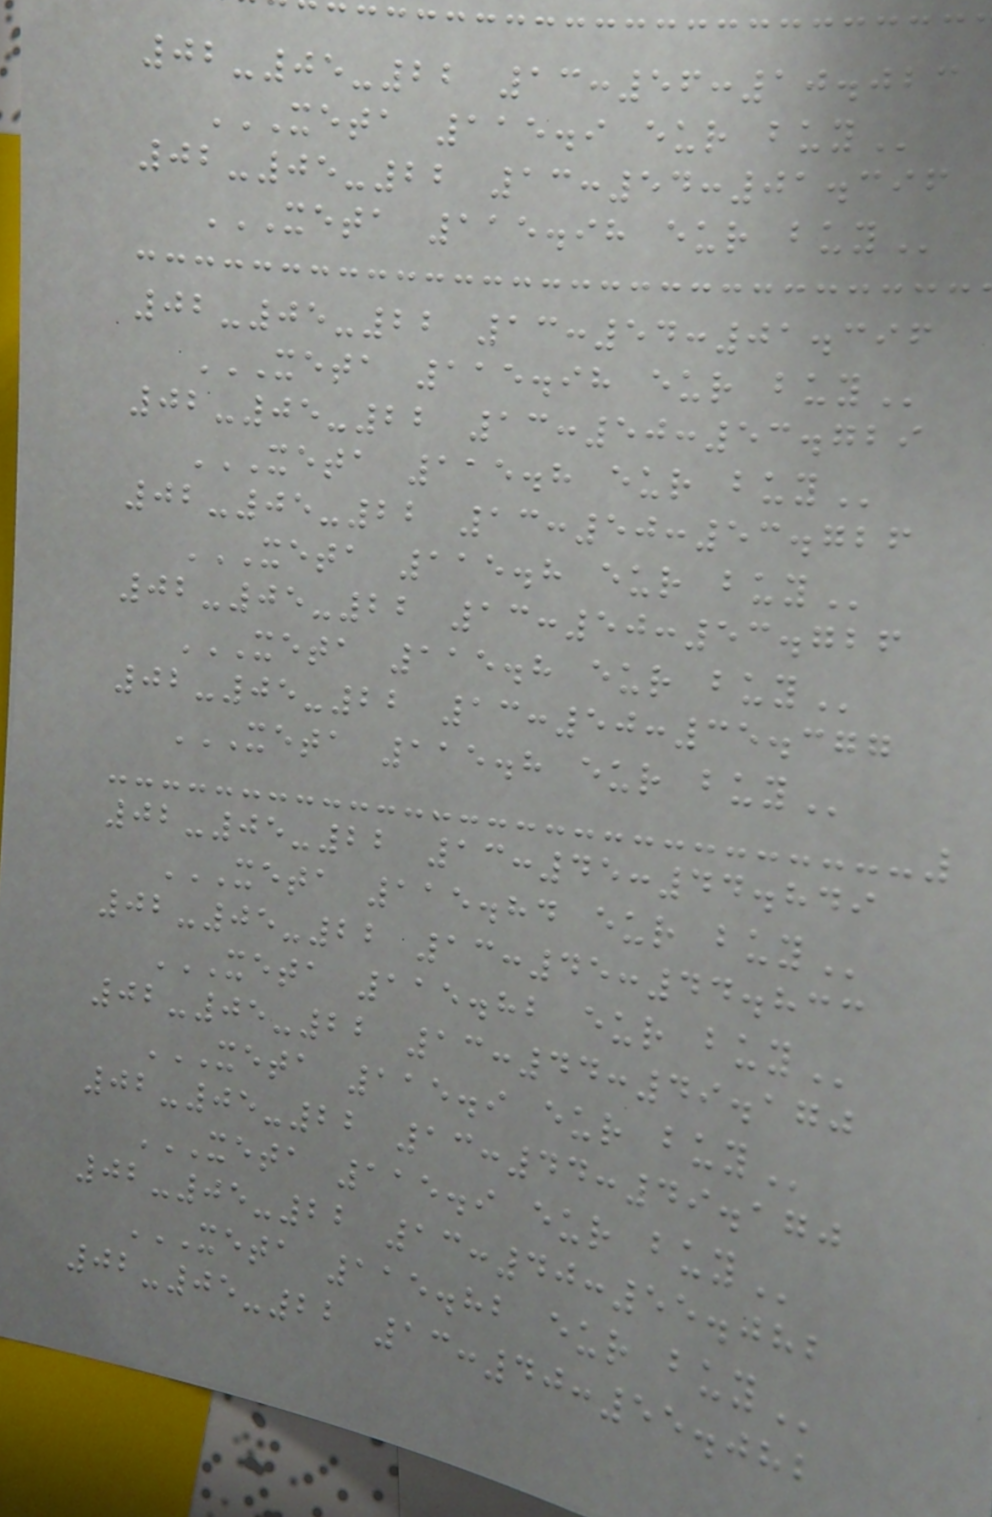02-05-22 13:56:10.023
XETA 115.9 EUR BUY
02-05-22 13:54:01.396
XETA 115.98 EUR BUY
02-05-22 13:54:01.396
XETA 115.98 EUR BUY
02-05-22 13:50:53.729
XETA 115.8 EUR BUY
02-05-22 13:50:53.726
XETA 115.8 EUR BUY
02-05-22 13:50:53.726
XETA 115.8 EUR BUY
02-05-22 13:50:35.377
XETA 115.8 EUR BUY
02-05-22 13:45:44.849
XETA 115.84 EUR BUY
02-05-22 13:45:44.833
XETA 115.82 EUR BUY
02-05-22 13:44:49.170
XETA 115.9 EUR BUY
02-05-22 13:44:49.170
XETA 115.9 EUR BUY
02-05-22 13:40:55.082
XETA 115.82 EUR BUY
02-05-22 13:40:55.082
